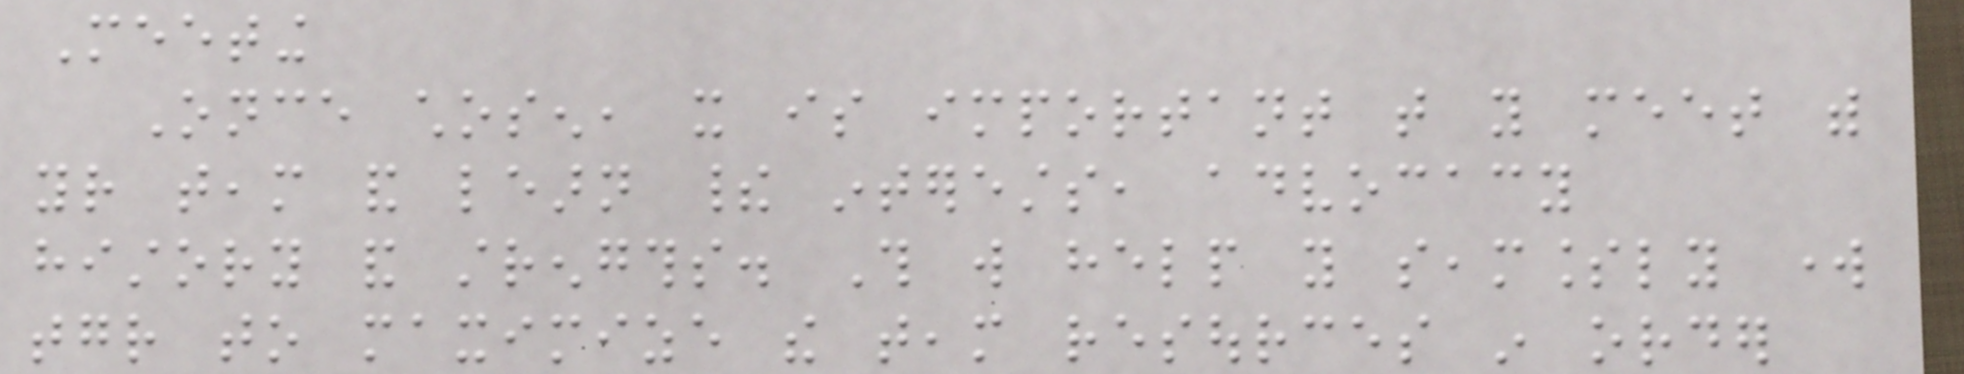Meeting
Once chosen, it is important that you meet with
your team and learn their interests, advocacy
history and strengths. This will help you seamlessly work
together to maximize the team resources in order
